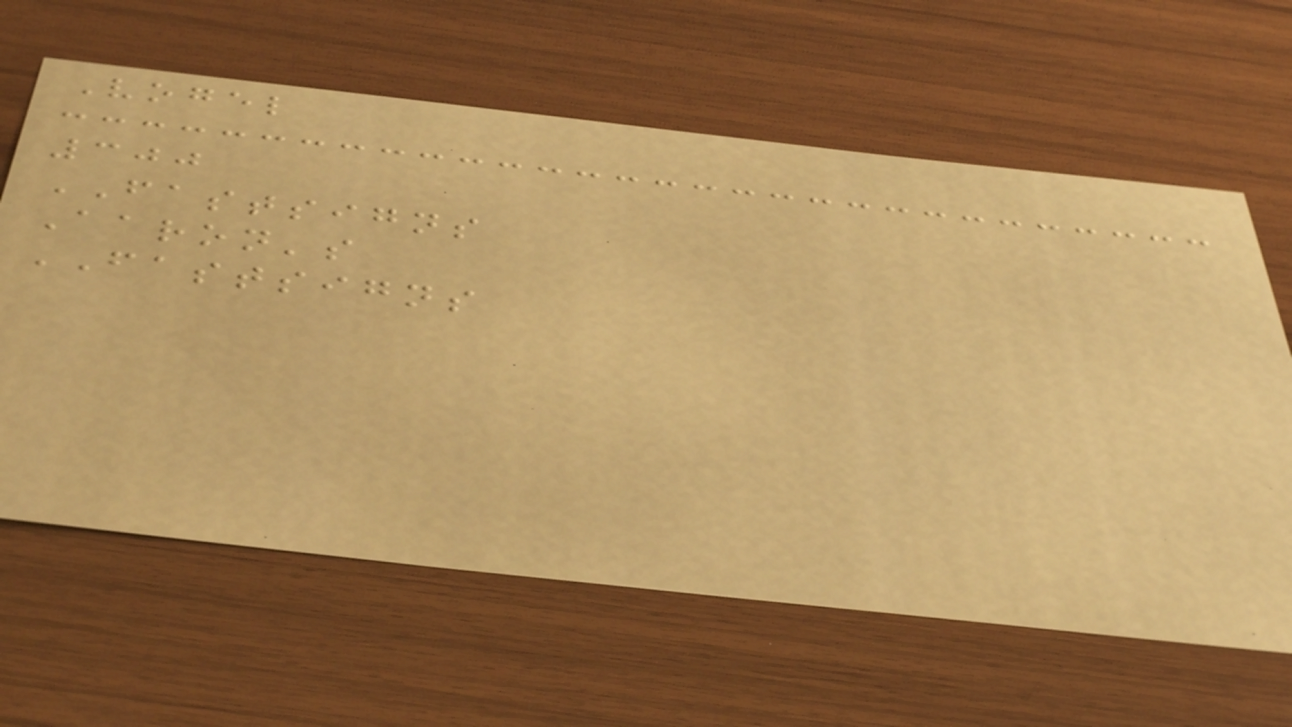Vogel
300
FASTSIGNS
Aaron's
FASTSIGNS
